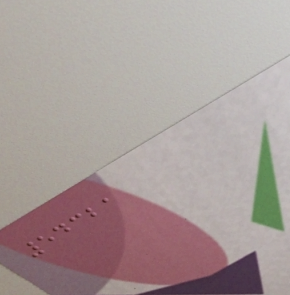54321
